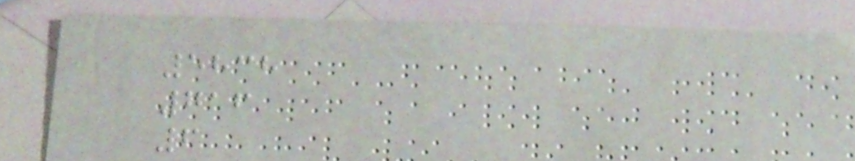5838
716
6
